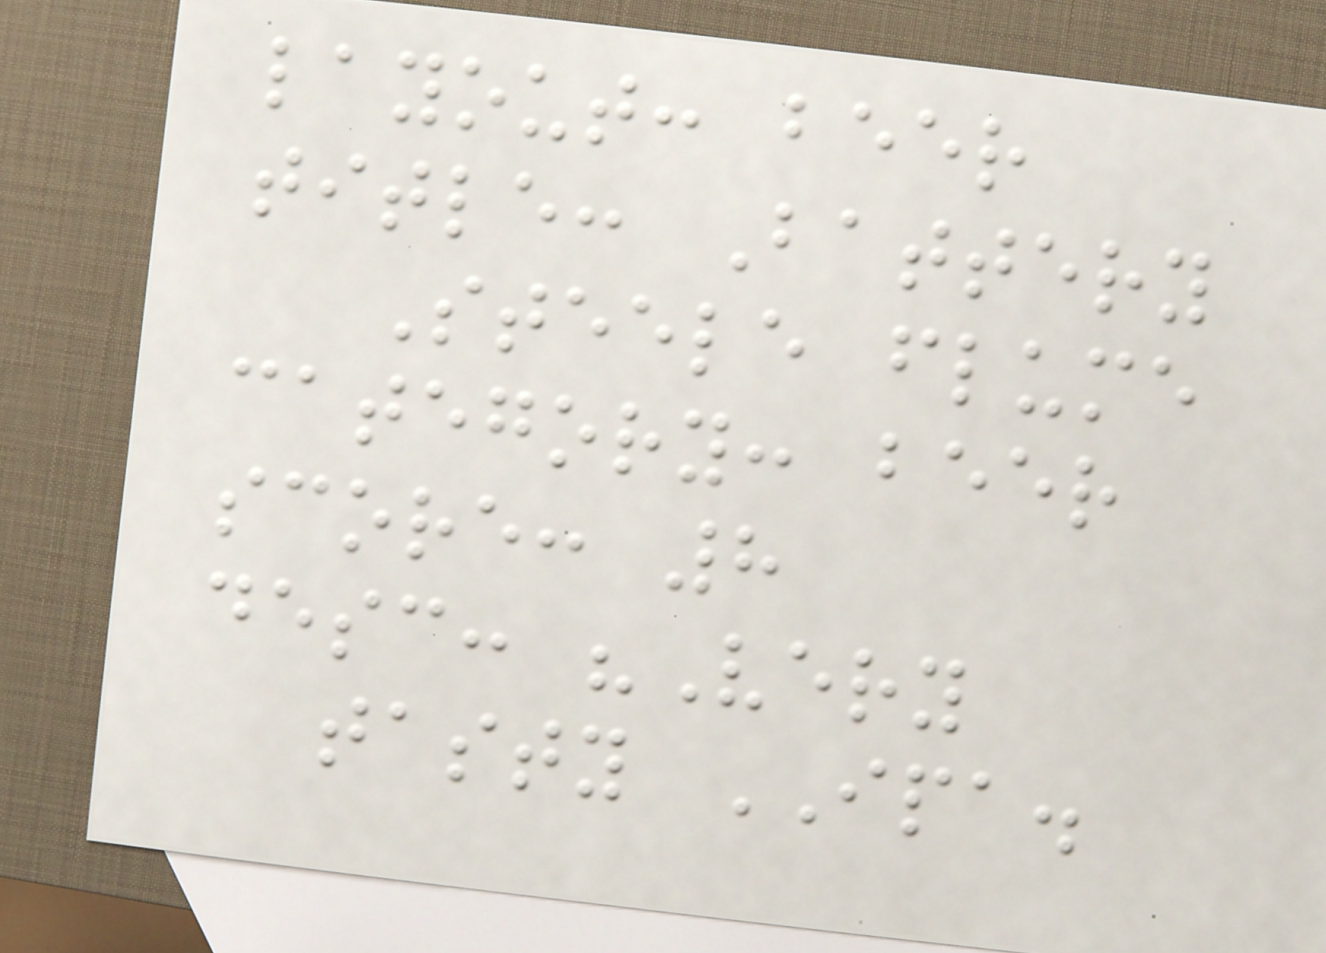layout: beer
title: Battery
Steele flume
category: beer
score: 8
desc: "Very
tasty IPA.
